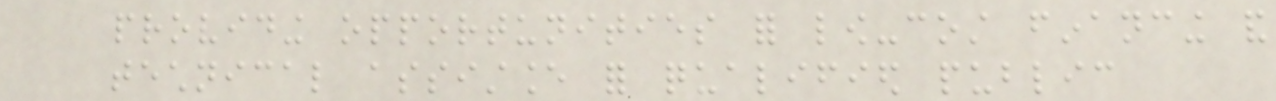providing opportunities for low-cost financing and
technical assistance for qualified public
